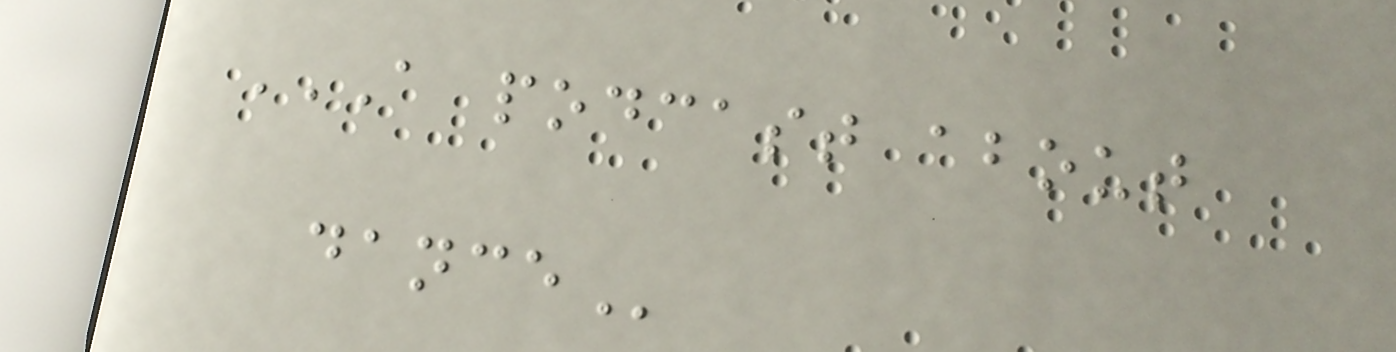A PODCAST ABOUT
DANCE
